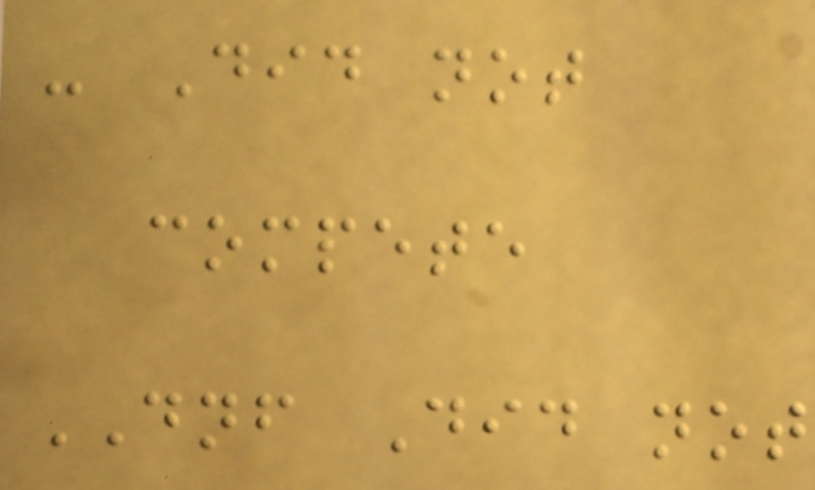- Did not
compete
DNF Did not
